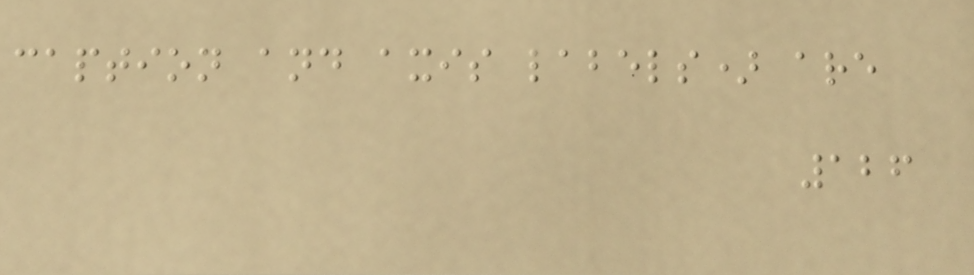caption and axis labels) are
126
